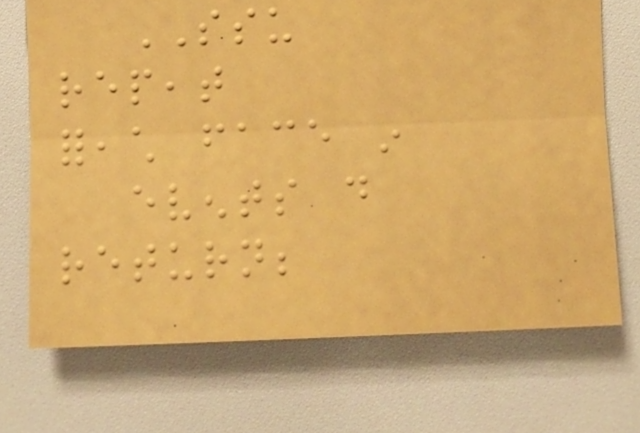SSU
repeat
foreach face in
events do
return;
